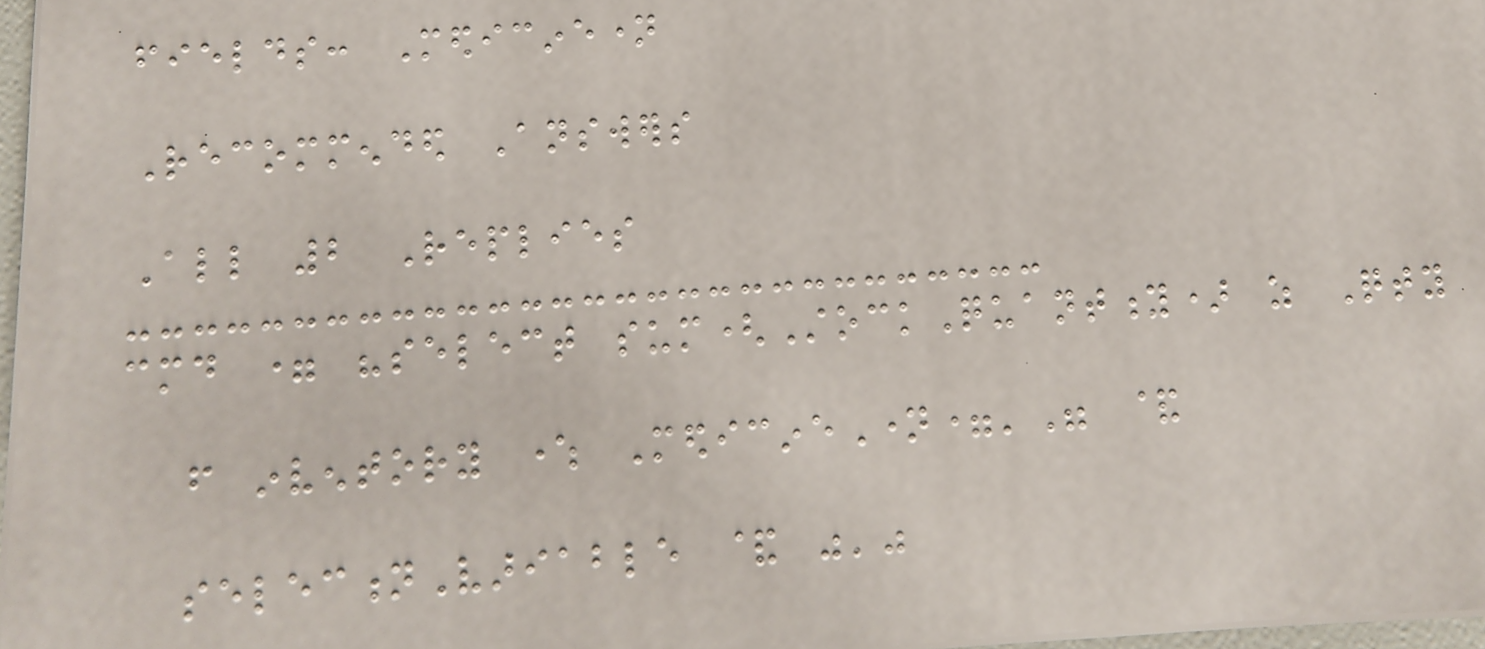fields: Medicinename
Recommended Answers
All 2 Replies
cmd = "select sum(StockQuantity) as Qty
from inventory where MedicineName='" &
selectionVariable & "'"
